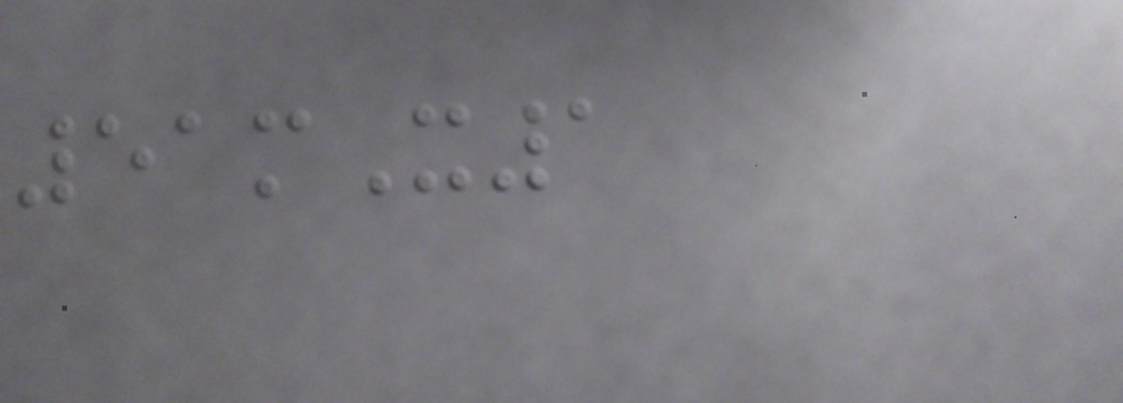51mX1
